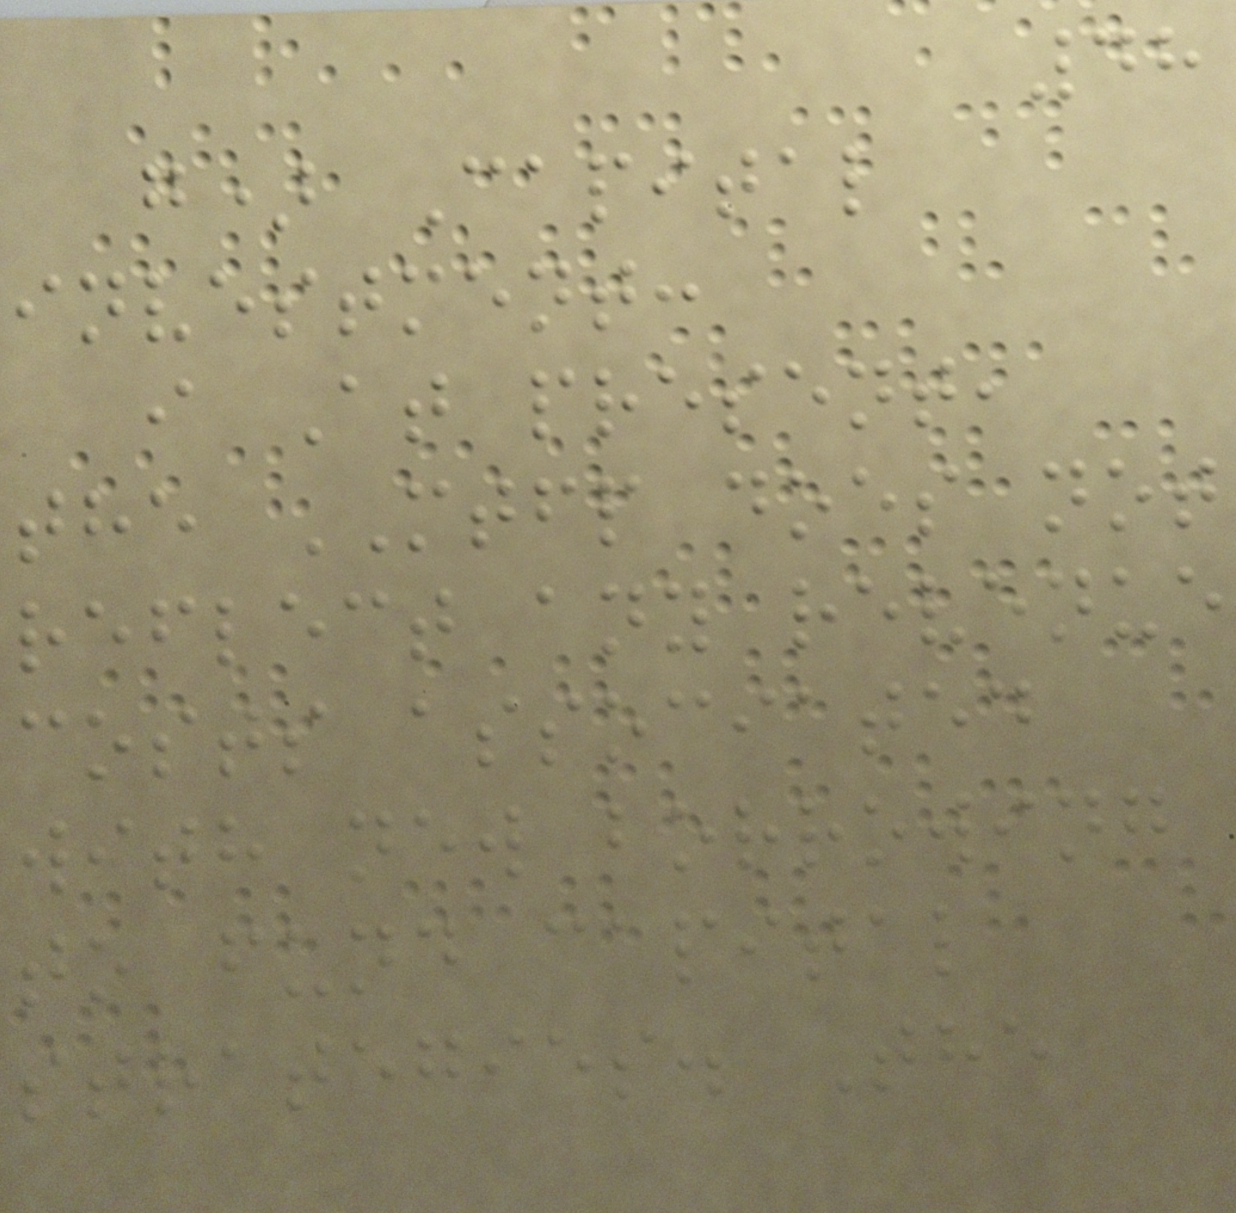48
g) Capital
investment:
i At present,
the MTFP does not
reflect any revenue
costs associated
with new borrowing
to fund capital
strategies. The
